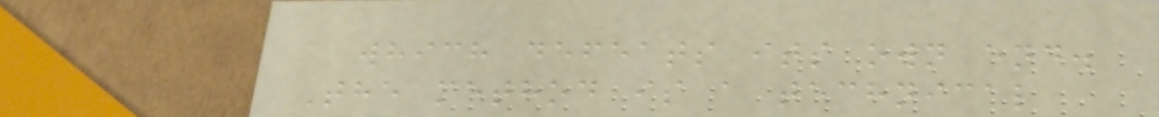which defeats its own end.
The method is a technical
